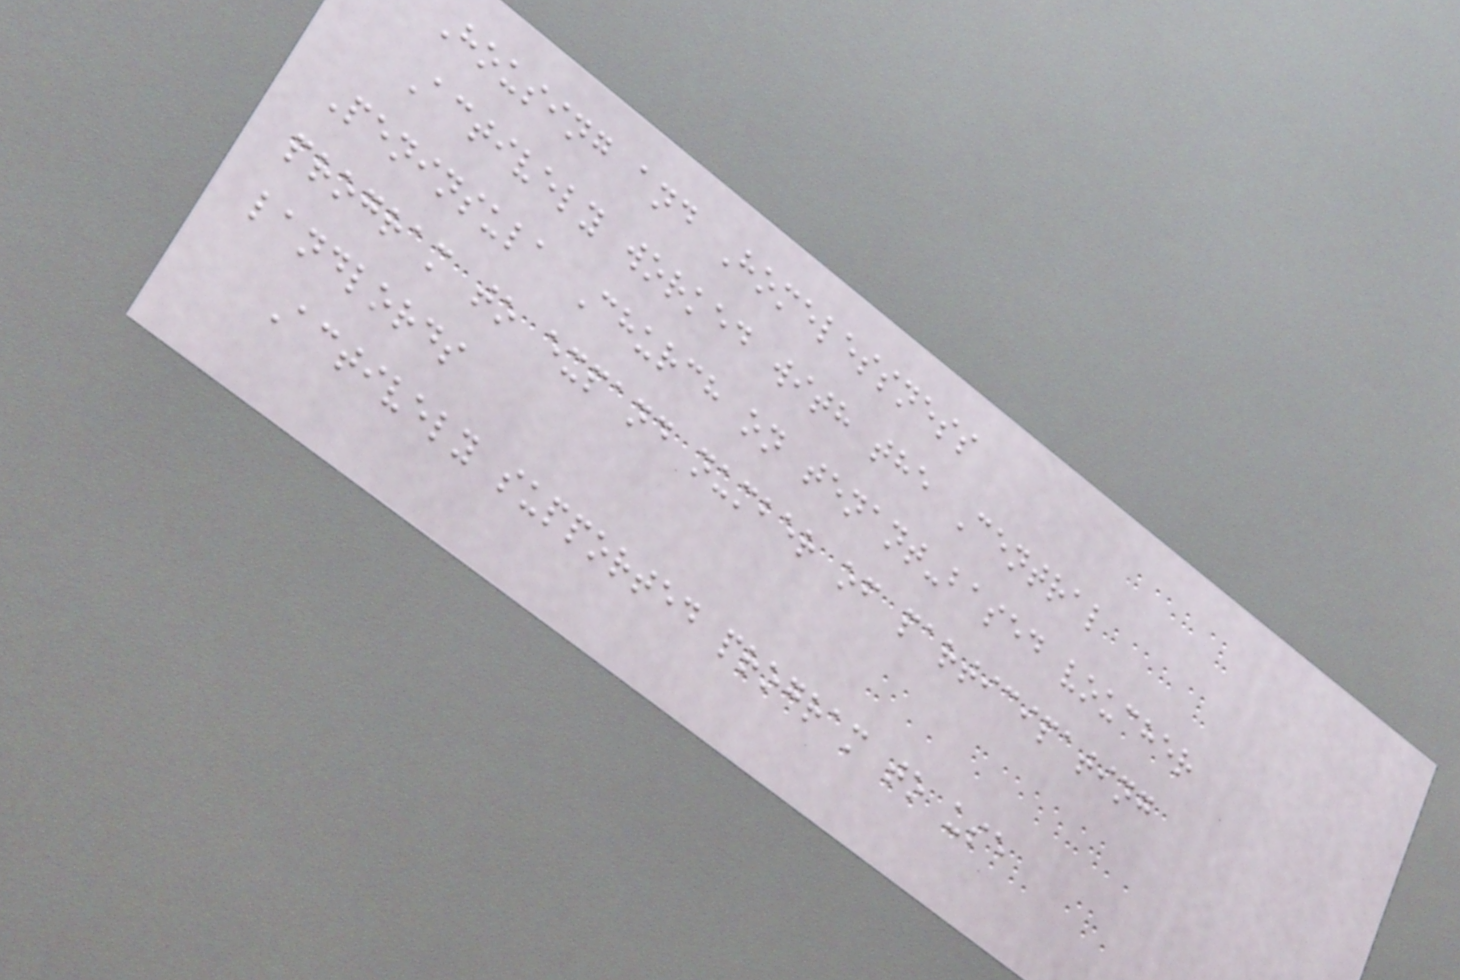Housing and Homelessness
Actively worked with the Central
Peninsula Church on tenant-based voucher
program to expand number of participating
landlords
Actively supported program to use
